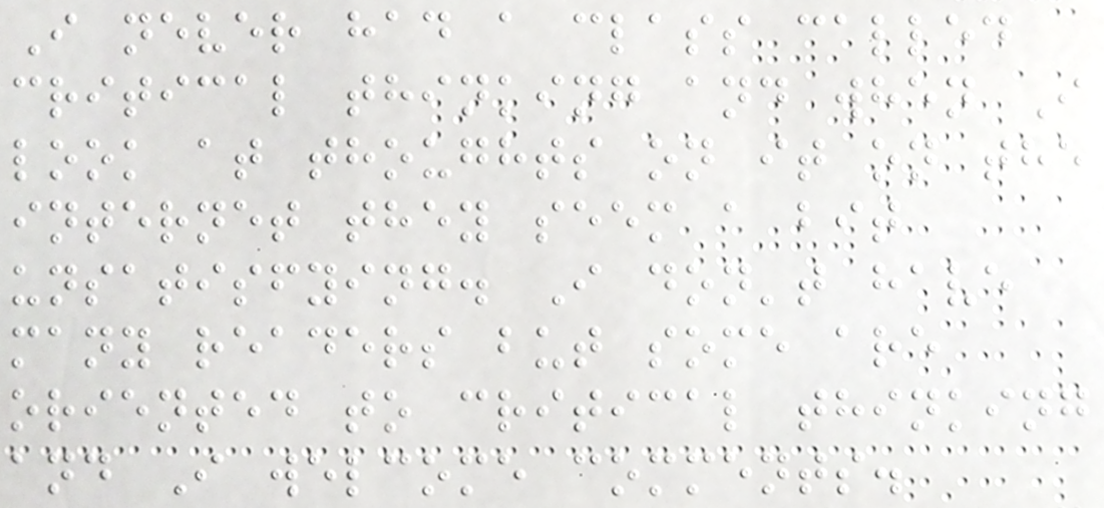I never had a class called
critical thinking and when I
look at thoughts on it on the
internet they seem a bit
unsatisfying. I don't have
many readers but some are
oriented to critical thinking
and I welcome comments.
